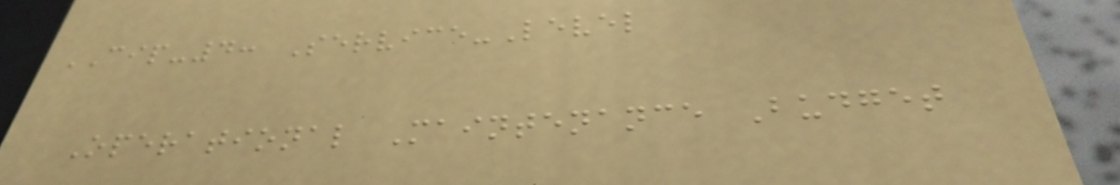CIP-4: Service-Level
Operational Maintenance Budget
